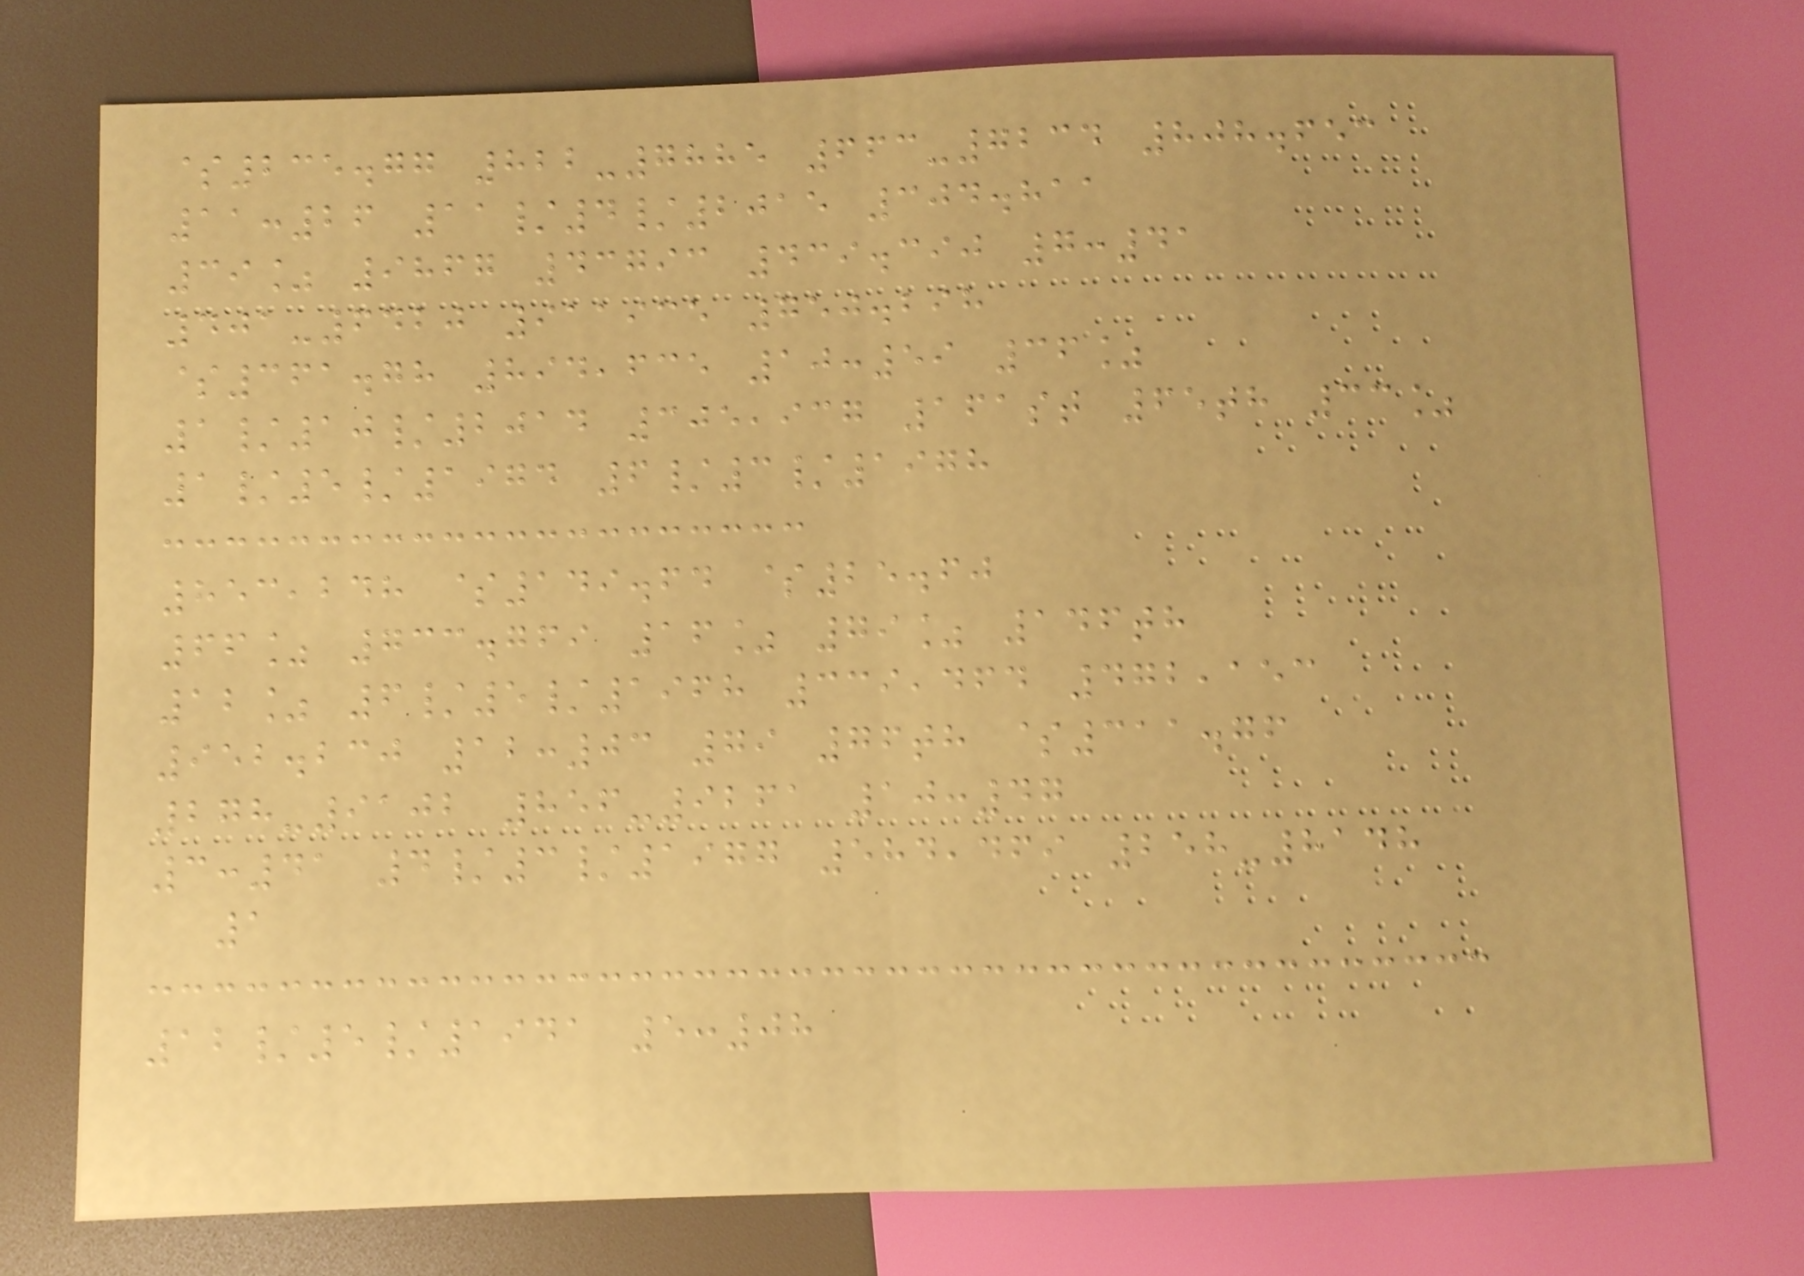$235.77 822-7885 663-7234 808.653
11:26 11/4/2015 304.811
39% 9867 43793 439.390 7:41
401-6420 911935 750.298
$361.78 894,635 10:59 36%
1/10/2014 305,937 161st 65th 33%
1/5/1974 6/3/1978
853,248 $149.64 $25.60
66% 733.769 16% 79% 146th
12% 6/5/1968 339,464 472,153
952.230 12:03 79 76th $311.76
278-9102 856-9261 10:47
3:41 4/3/1977 584,469 258-8148
1
12/5/1941 5:08
